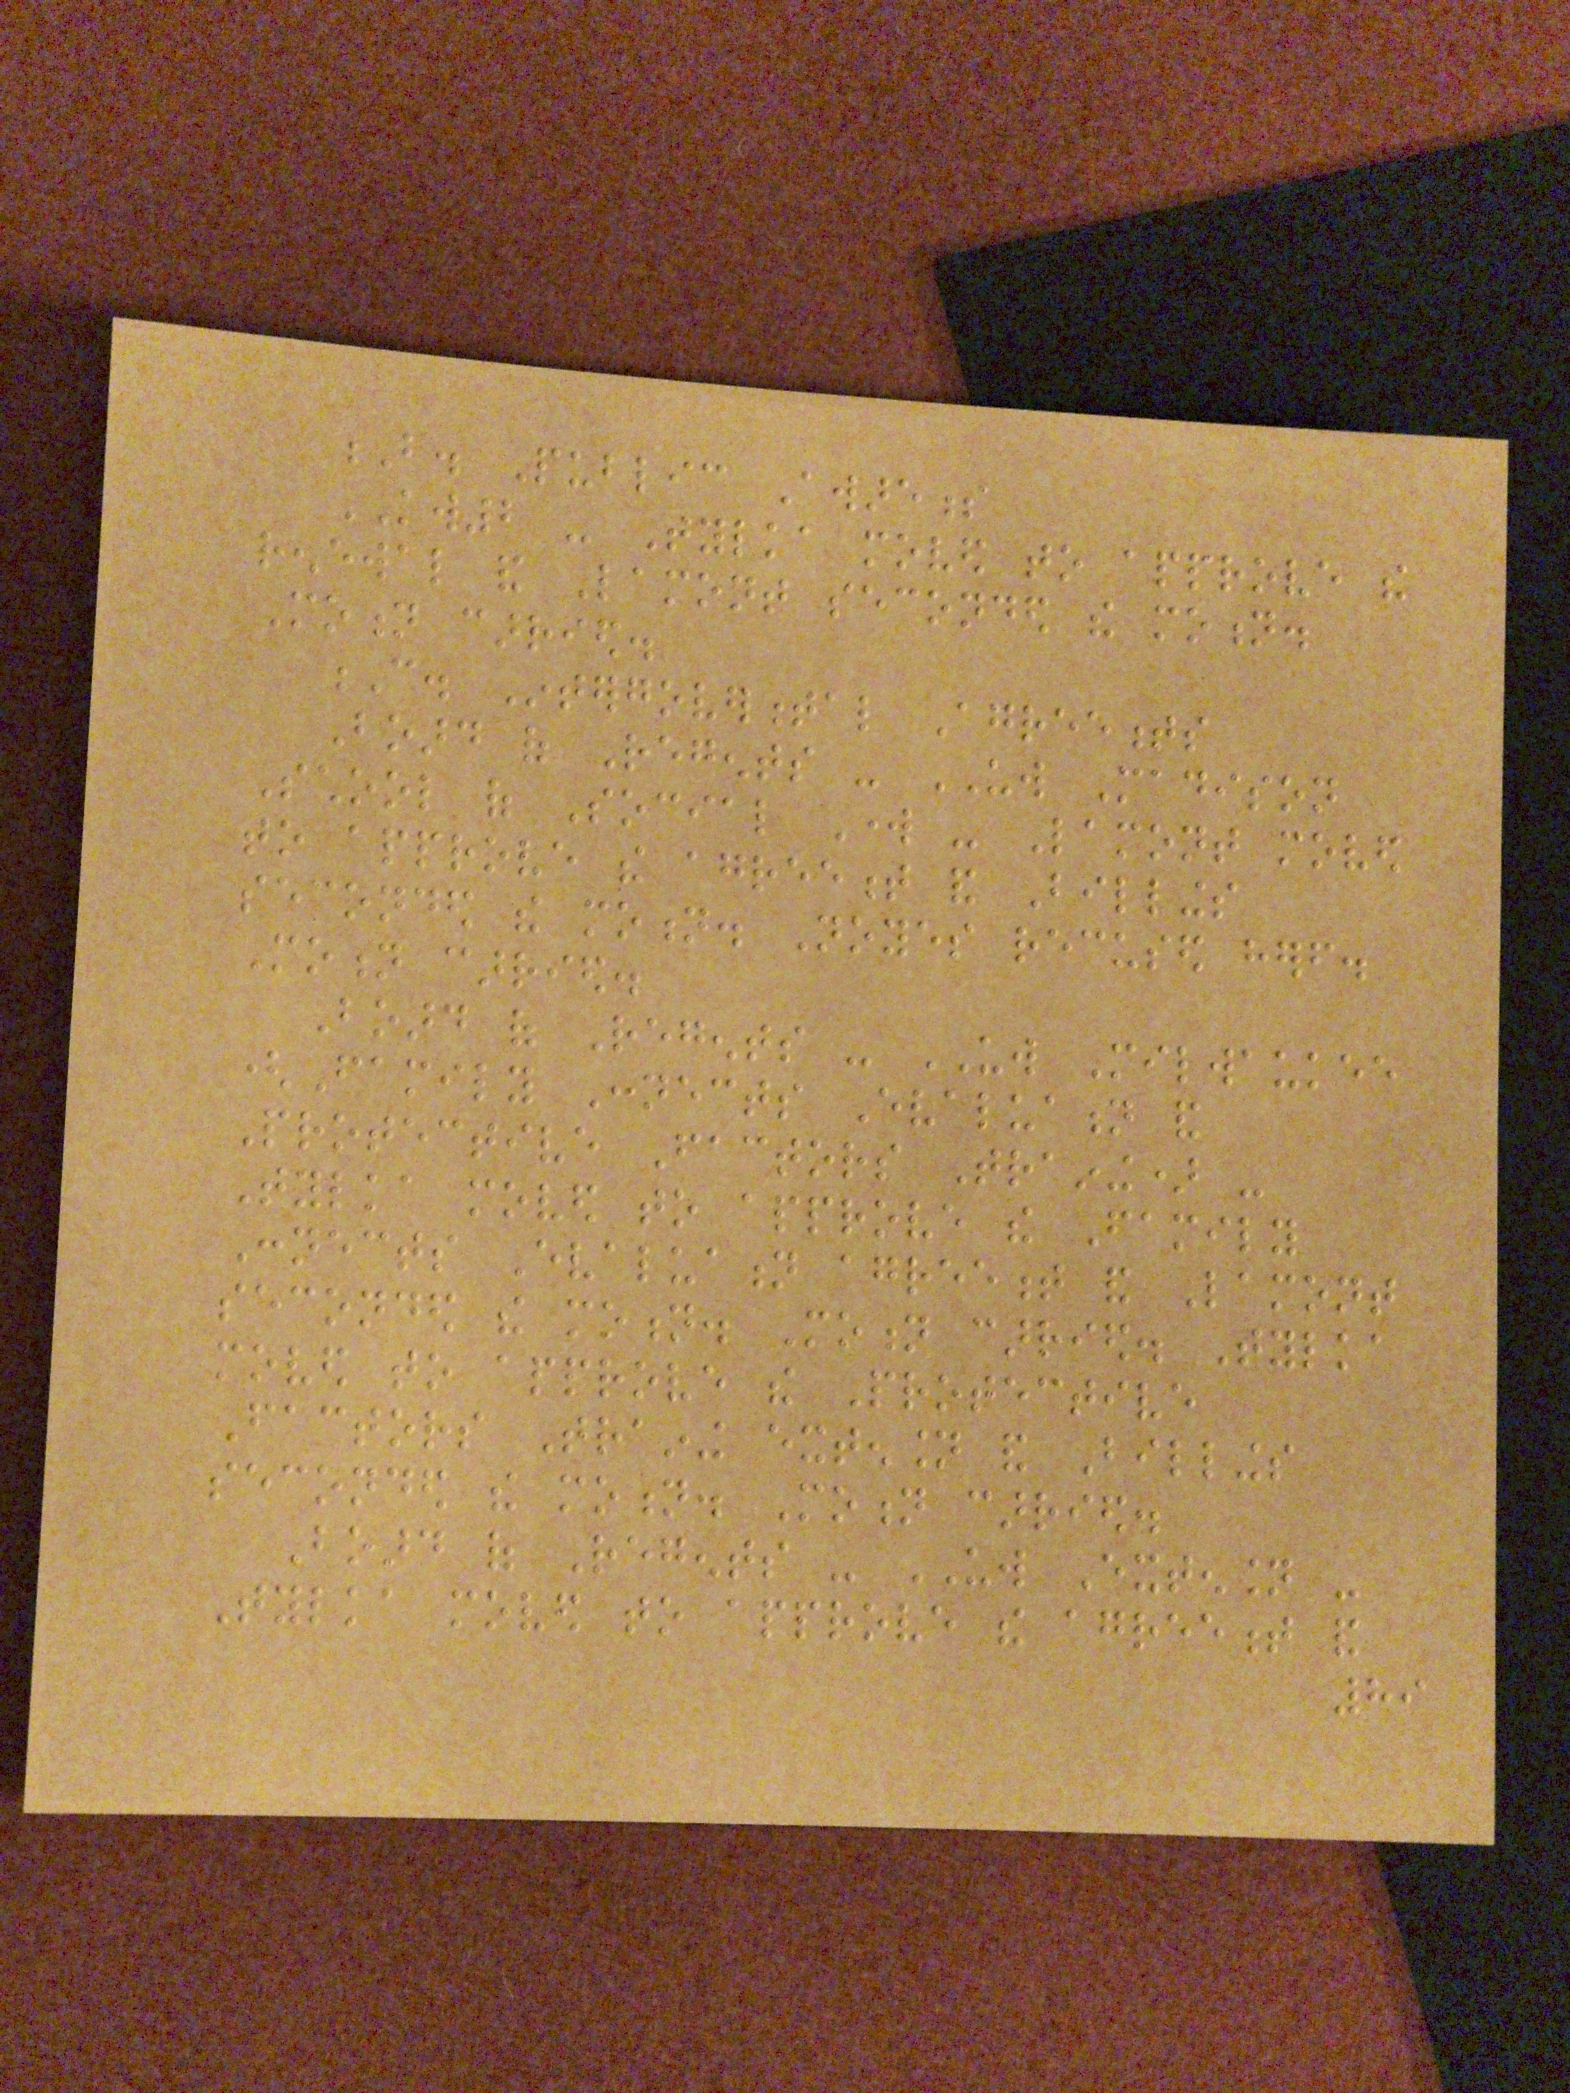B. Public Awareness
KW2 - Tylka moved to approve the
renewal and Lamont seconded the motion.
Motion carried.
C. Intergovermental Agreements
Board of Regents - UW Madison
School of Social Work - Lamont moved
to approve the agreement and Billings
seconded the motion. Noyes recused herself.
Motion carried.
Board of Regents - UW Milwaukee
(Family Connects Evaluation and
Protective Factors Training) -
Tylka moved to approve the Family
Connects Evaluation agreement and Lamont
seconded the motion. Motion carried. Tylka
moved to approve the Protective
Factors Training extension and Billings
seconded the motion. Motion carried.
Board of Regents - UW Extension -
Tylka moved to approve the agreement and
89
